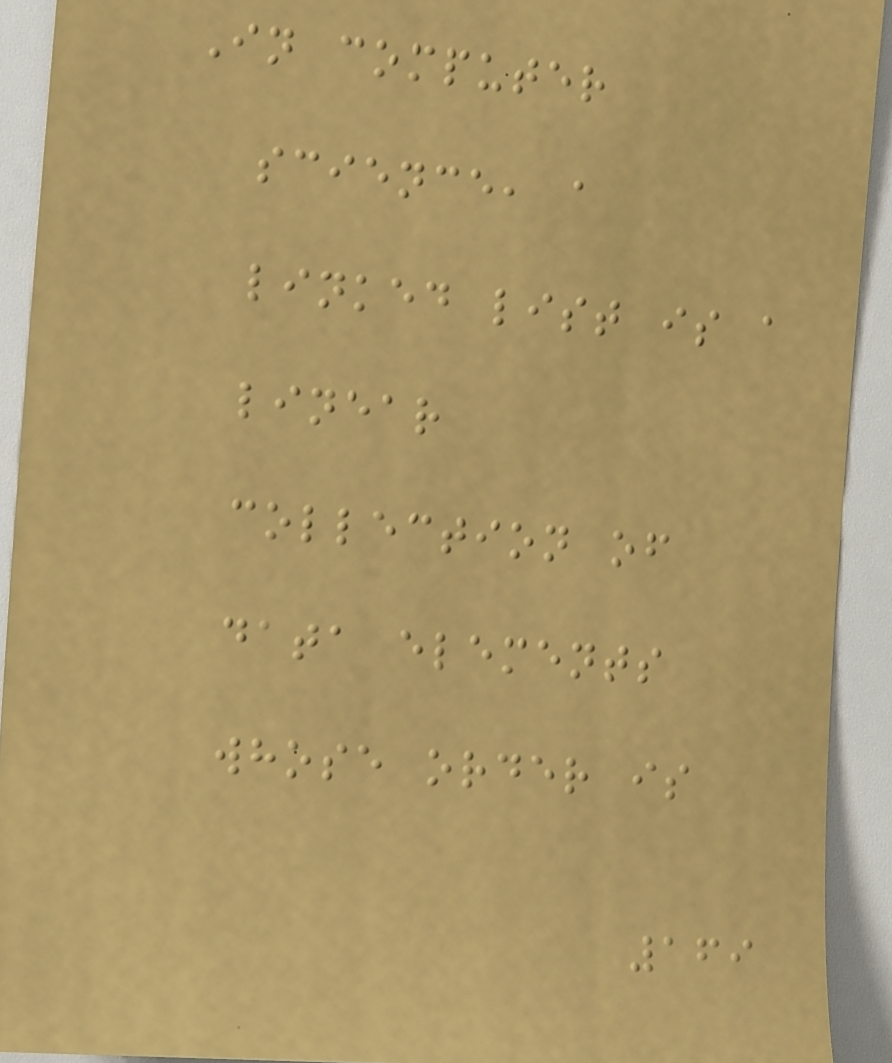In computer
science, a
linked list is a
linear
collection of
data elements
whose order is
169
